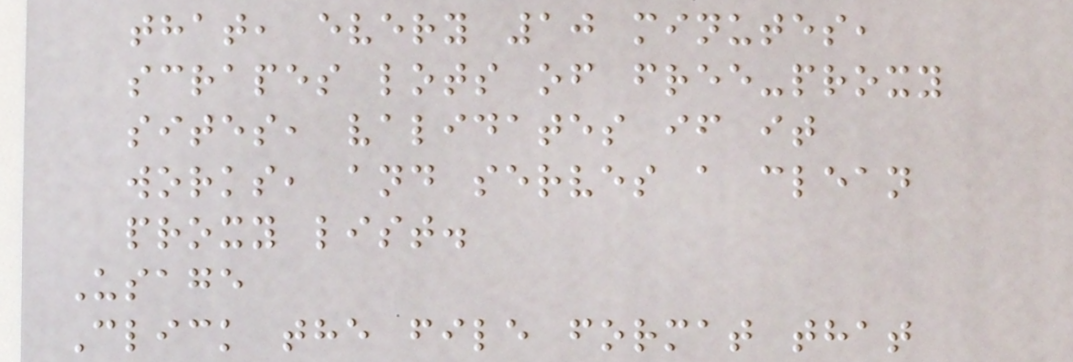that, every 10 minutes,
scrapes lots of free-proxy
sites, validates if it
works, and serves a clean
proxy list.
Usage
Click the file format that
